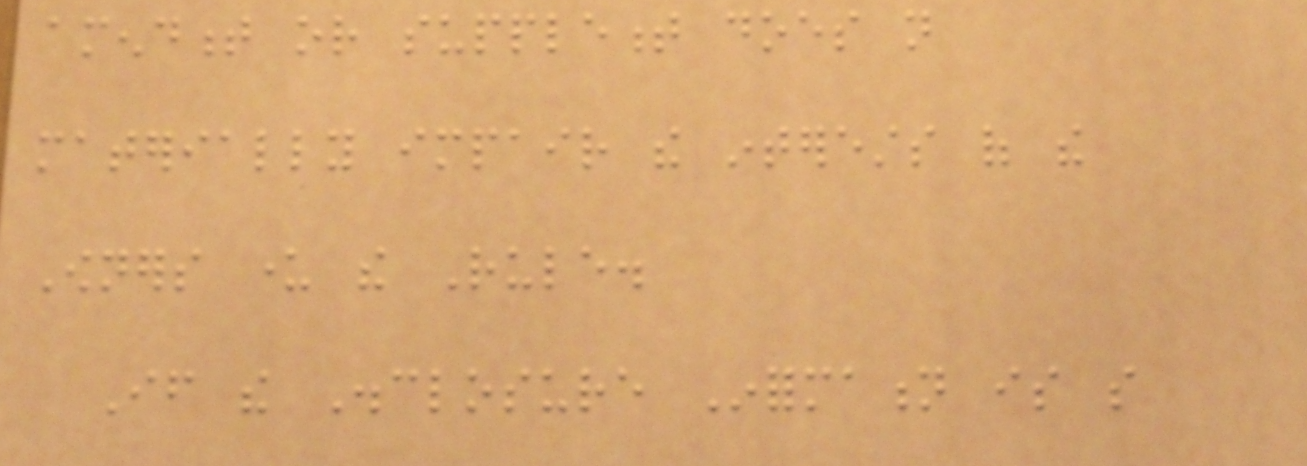amendment or supplement does not
materially impair the interests of the
Owners under the Rule.
If the Disclosure Information is so
